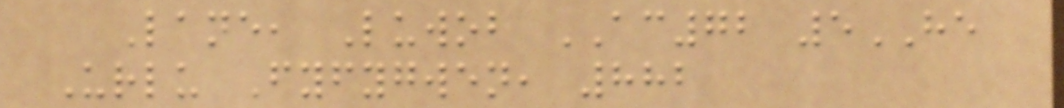Lane, Luwob AC72 5HE
Urlu Fyfygwen, 882
